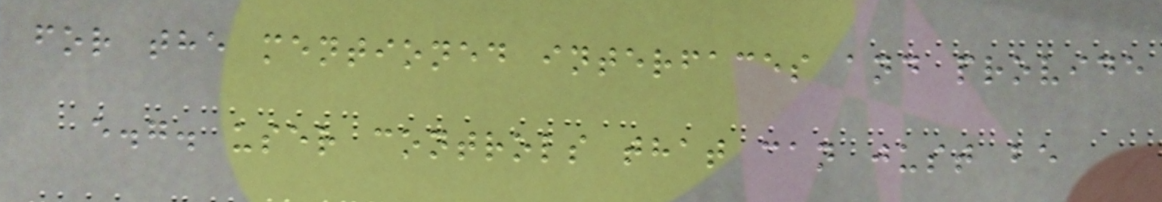for the mentioned interfaces and provide
e.g. user controls that can just be
